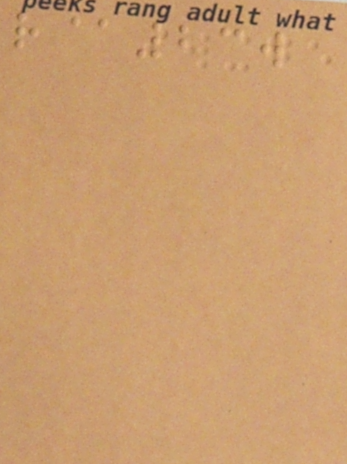r@23w
